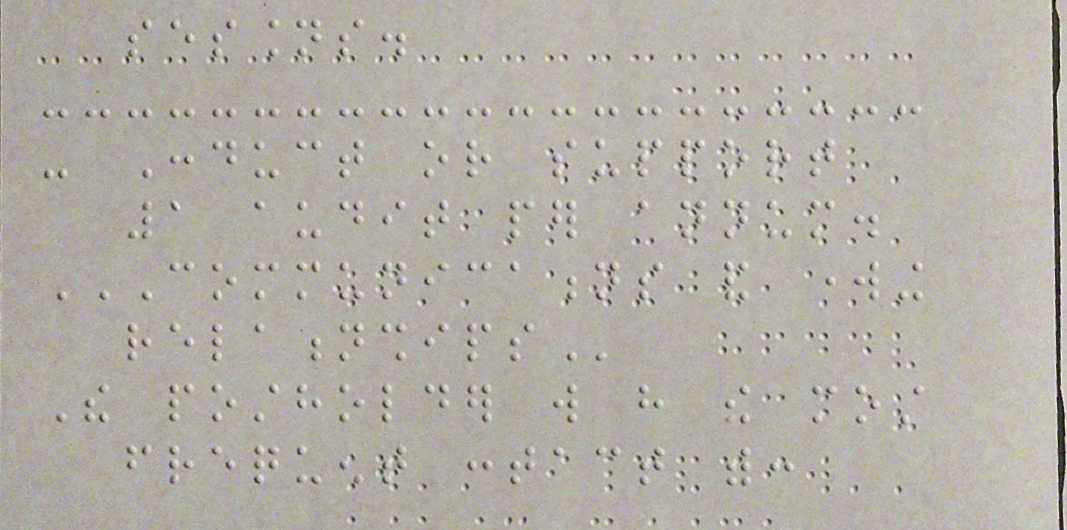sessions.
- Conduct or support
1 audit per annum.
COMMUNICATIONS AND WORKING
RELATIONSHIPS
The postholder will have the most
frequent contact with:
